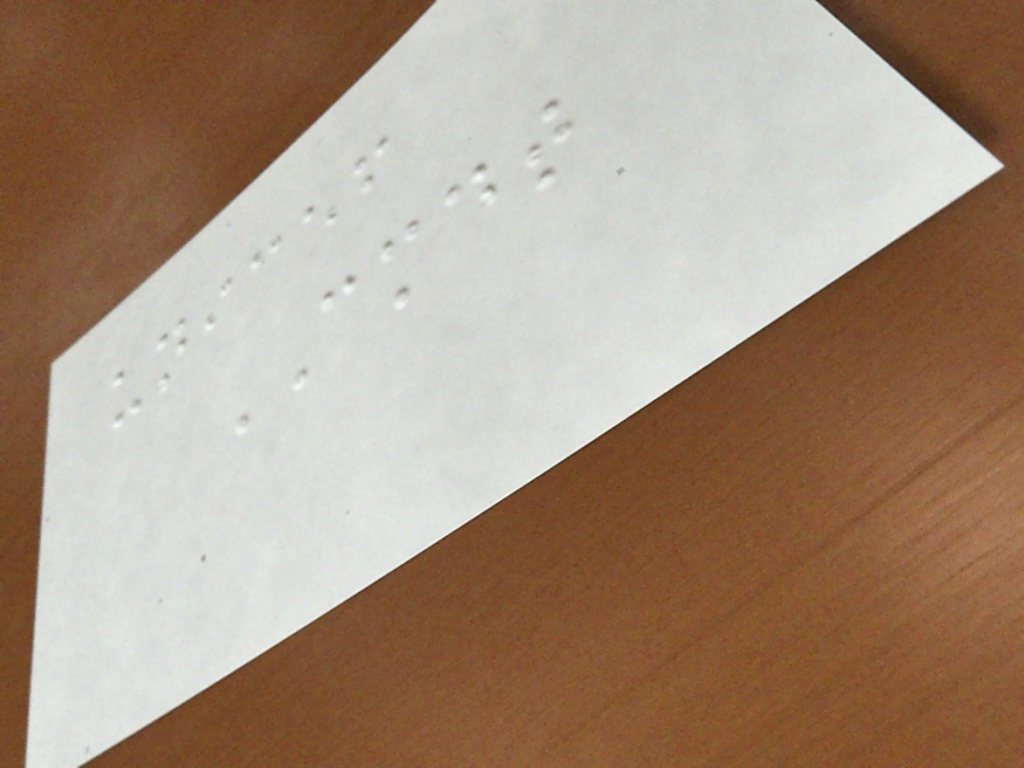unicef
CMDT
